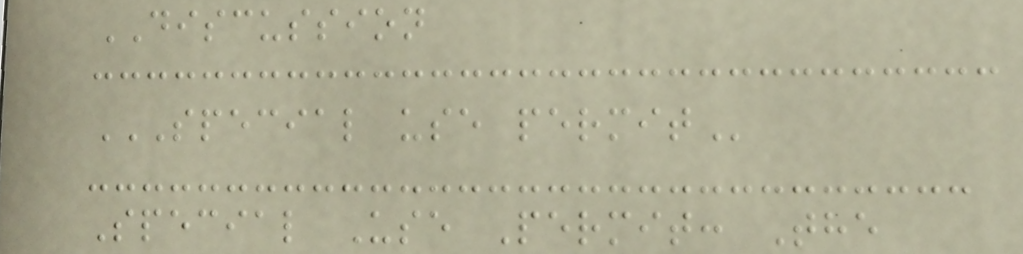DISCUSSION
SPECIAL USE PERMIT
Special Use Permit: The
